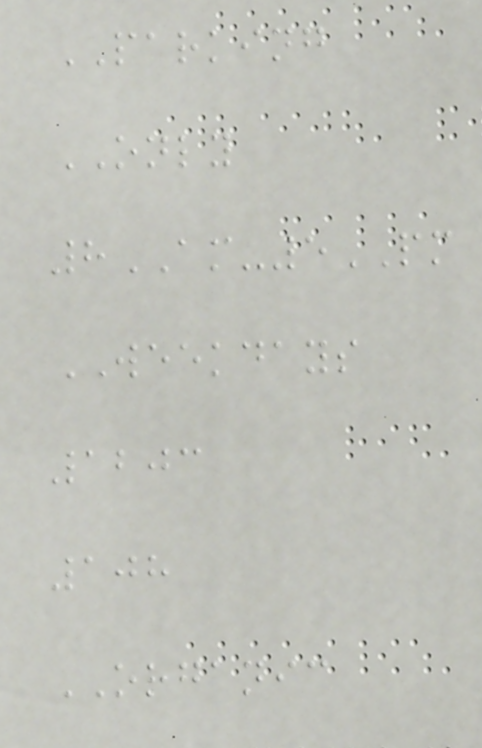PARKING
ONLY
8AM-5PM
WEEKDAYS
1203
108
ORGANIC
